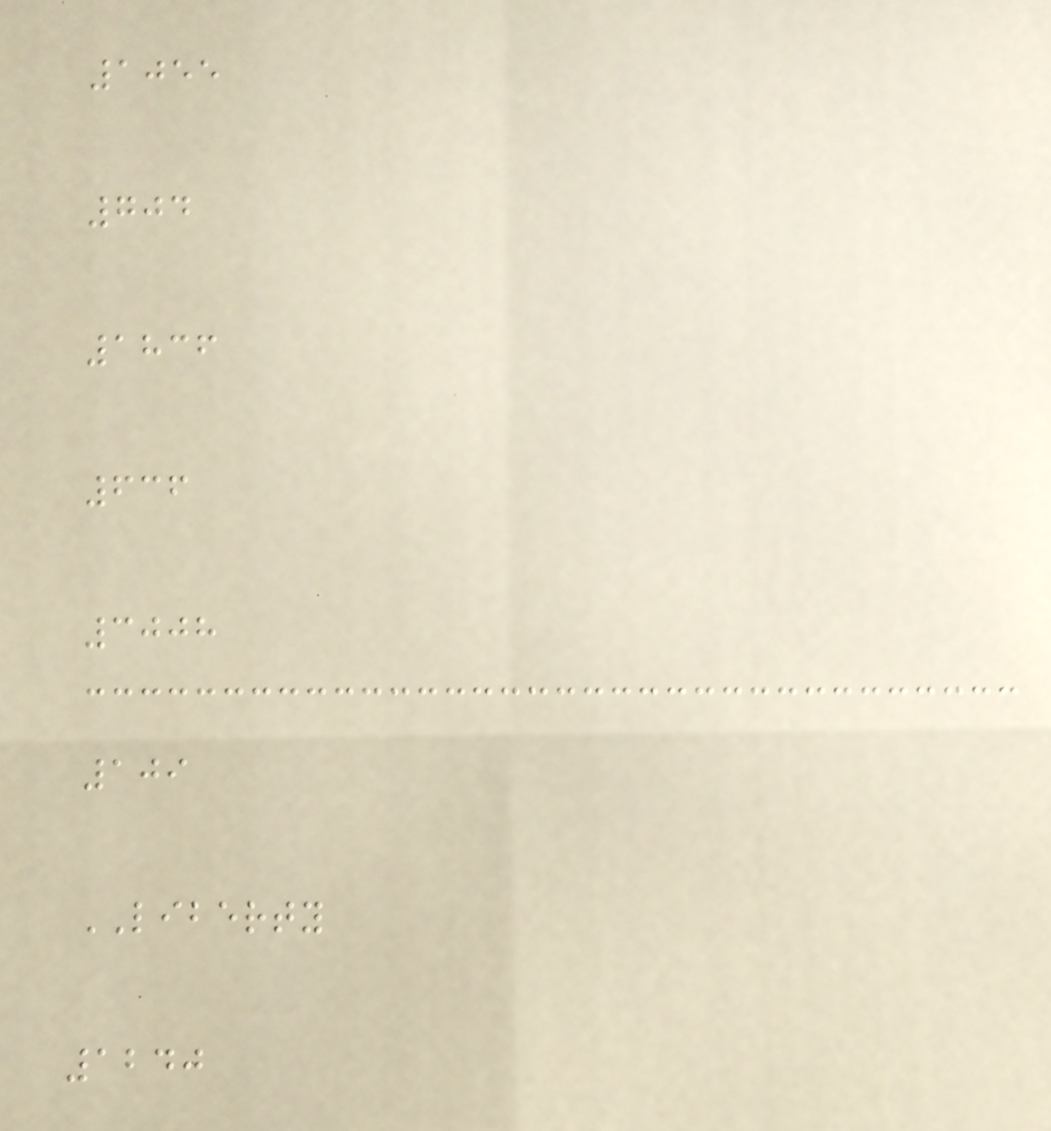1055
704
1836
636
3008
109
LIBERTY
1240
